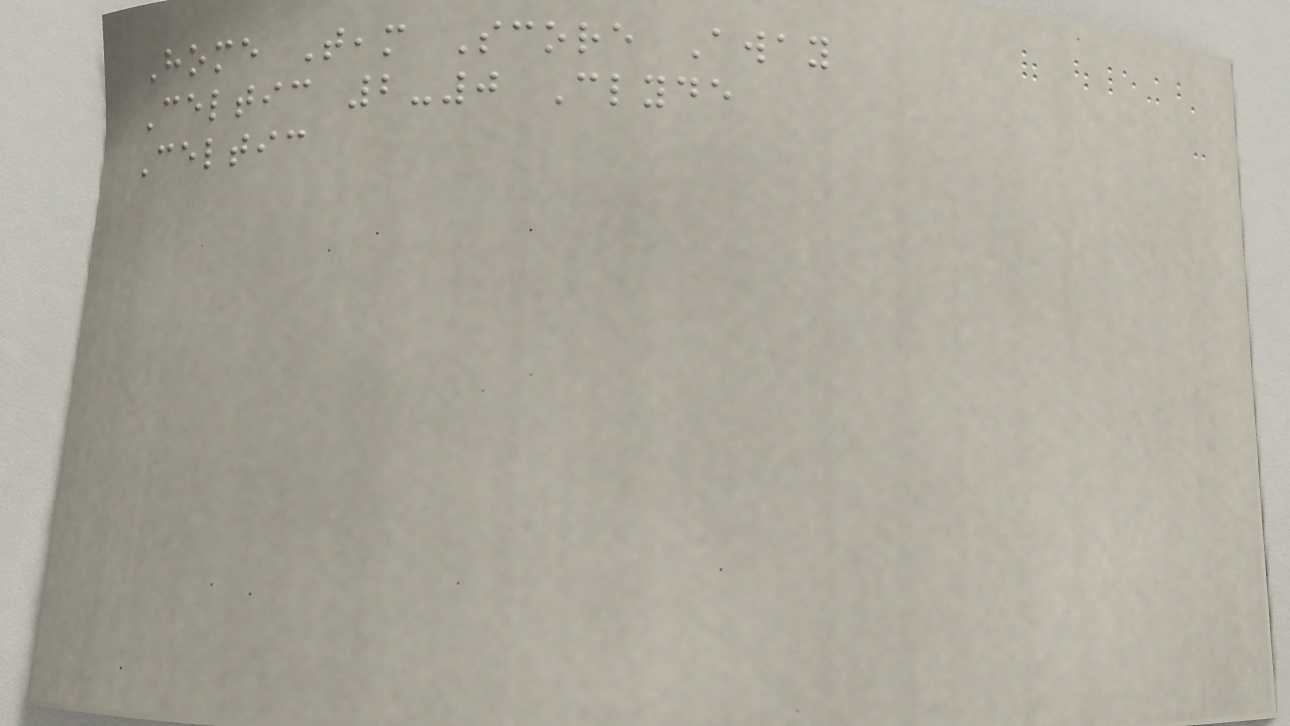Home Team Score Away
Celtic 2-0 Clyde
Celtic
